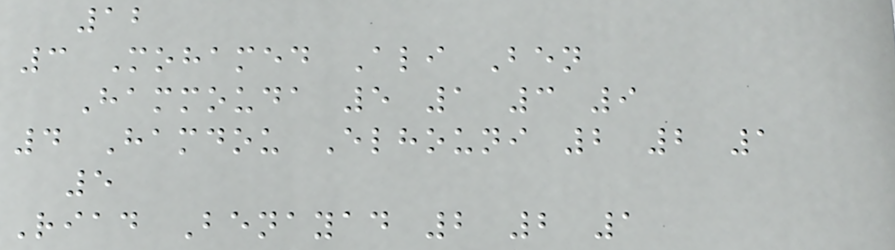12
3 Mohamed Ali Ben
Hammouda 5 1 3 9
4 Hamdou Elhouni 2 2 1
5
Riad Benayad 2 2 1
